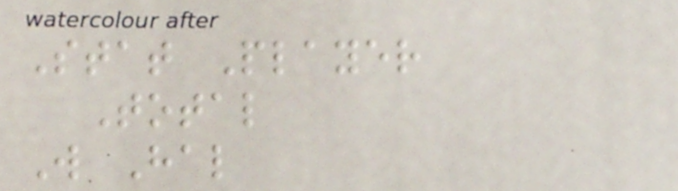Stat Player
Total
W Hal
